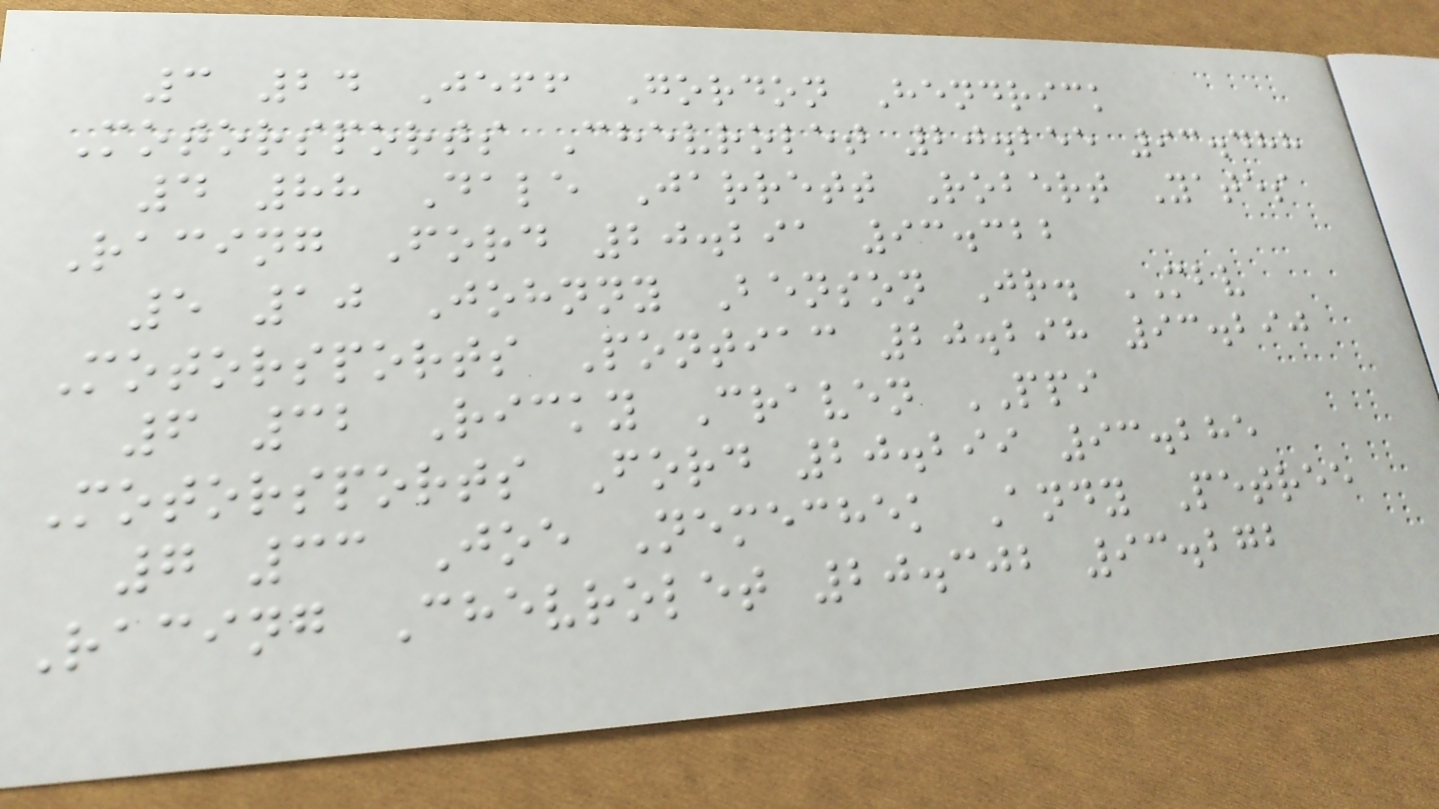3 24 Jeff Gordon Hendrick
Motorsports Chevrolet 20.255 93.488
4 88 Dale Jarrett Robert Yates
Racing Ford 20.291 93.322
5 10 Johnny Benson Jr. MBV
Motorsports Pontiac 20.298 93.290
6 32 Ricky Craven PPI
Motorsports Ford 20.299 93.285
7 33 Joe Nemechek Andy Petree
Racing Chevrolet 20.302 93.272
